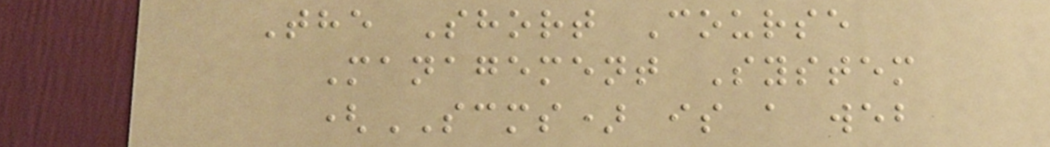The Short Course
Management System
(SCMS) is a web
